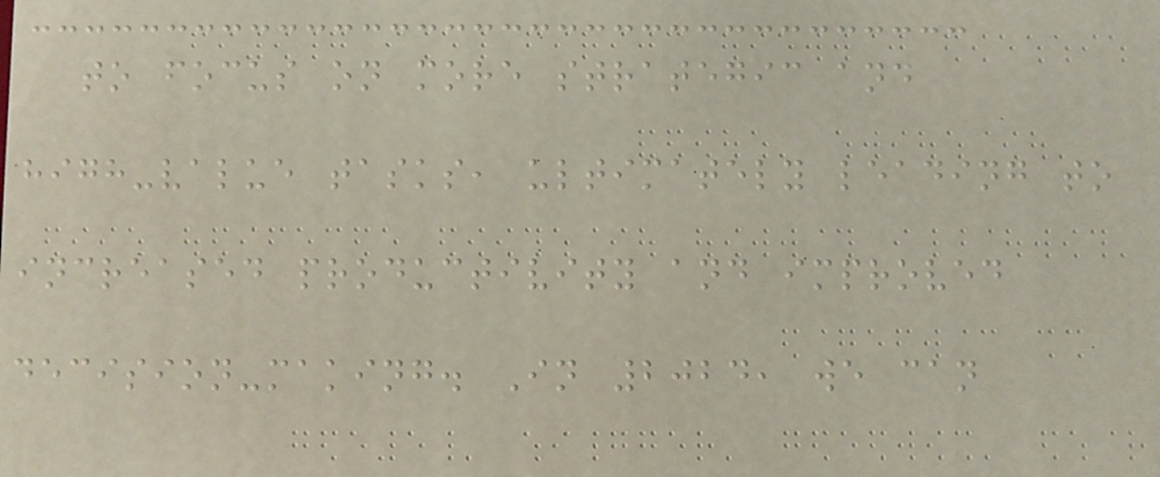to focus on more strategic and
high-value tasks, ultimately leading to
increased productivity and improved
decision-making. In 2024, we can
